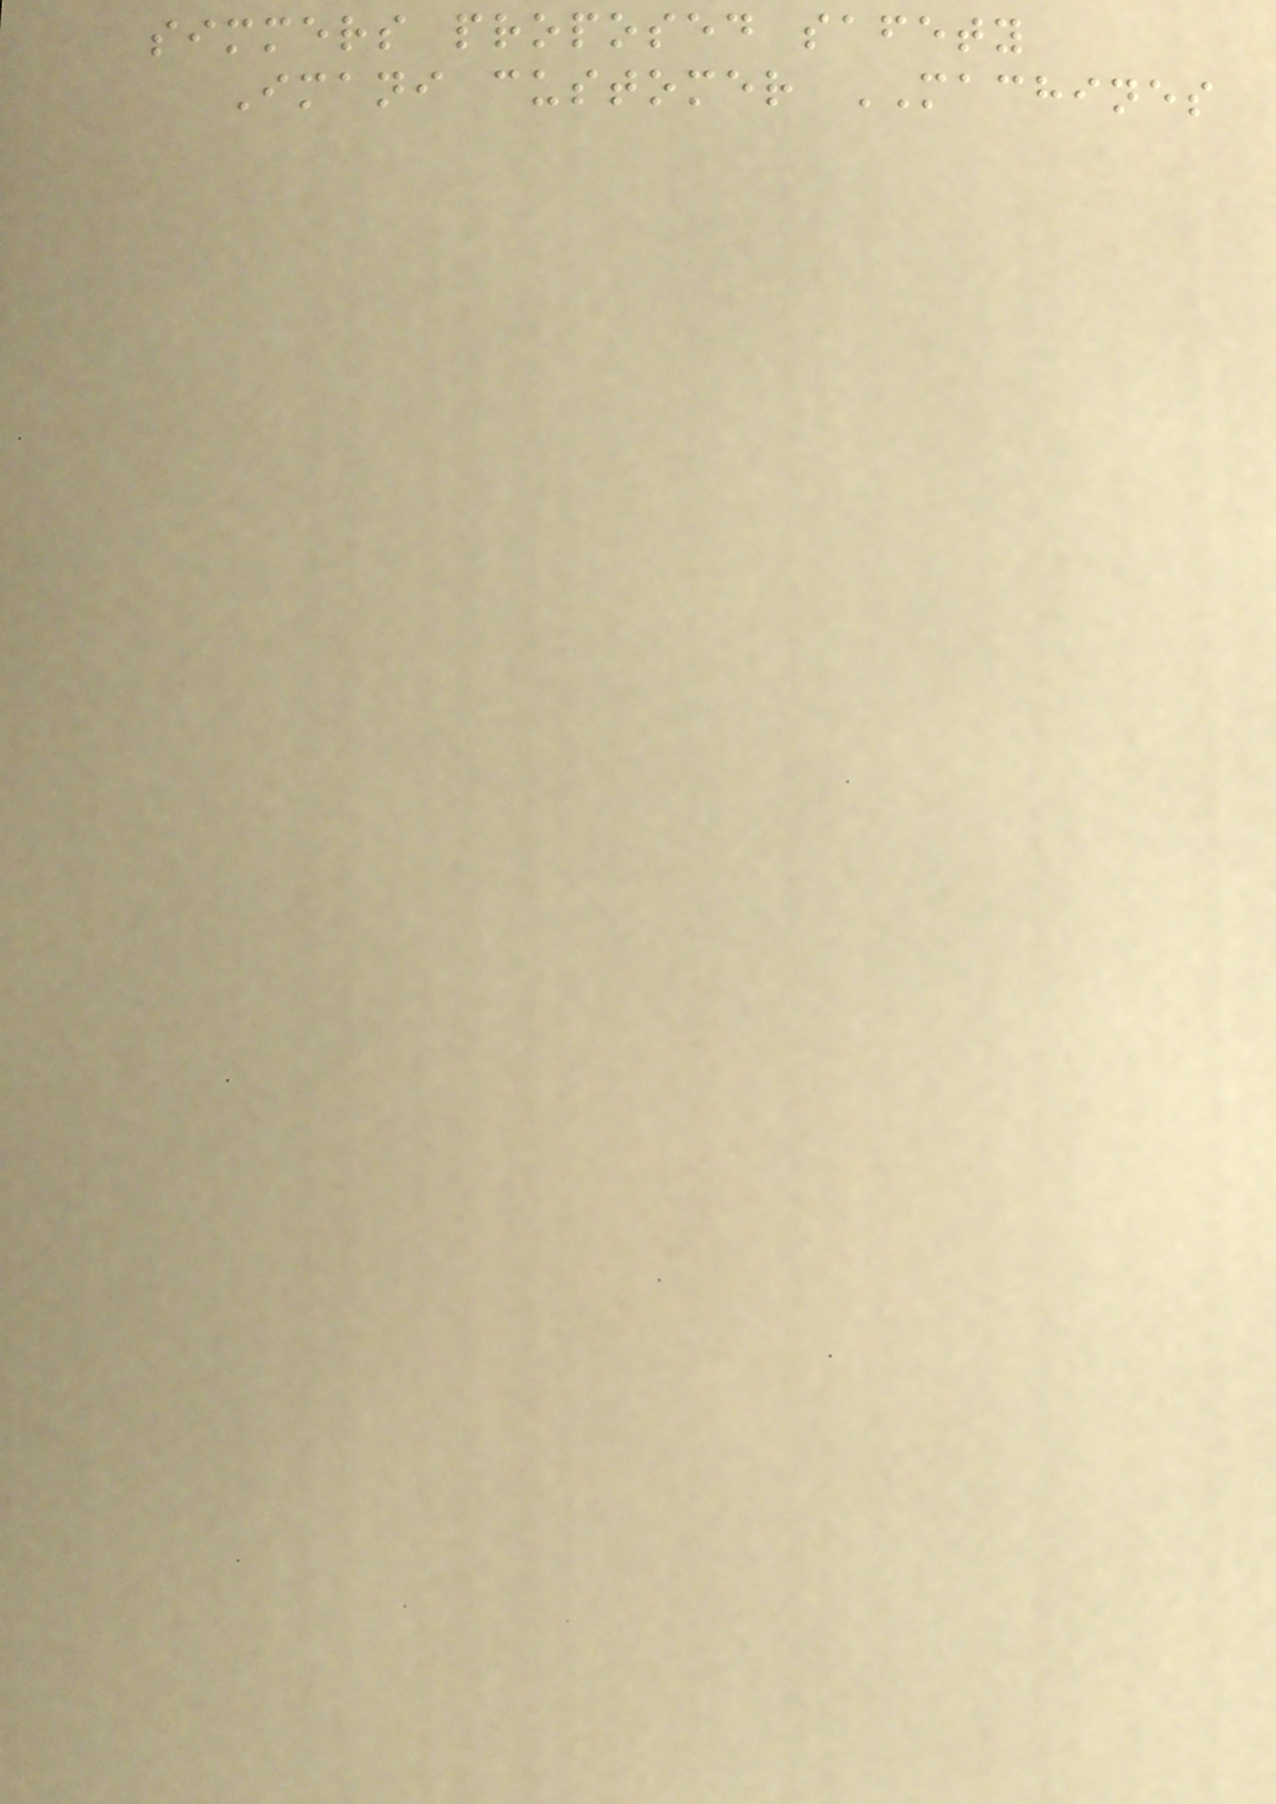simmers proposed safety
Imani customer MACHINES
